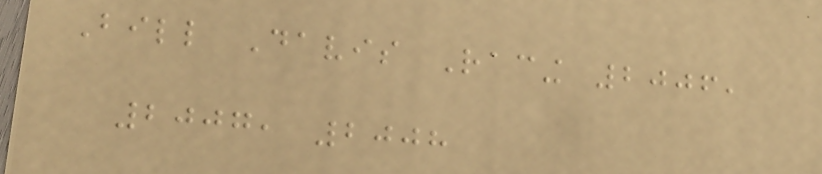Bill Davis Racing 2006,
2007, 2008
